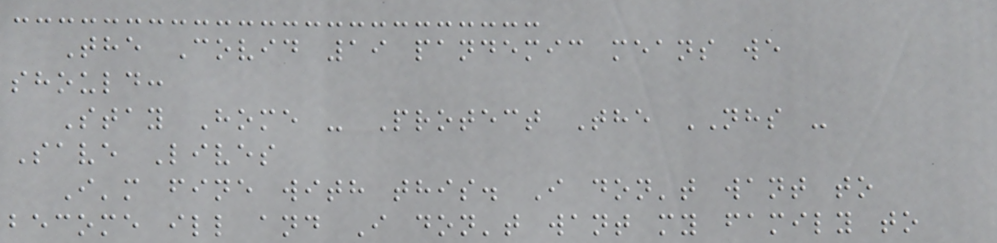The Covid 19 pandemic means we
should:
Stay Home - Protect The NHS -
Save Lives
I'm fine with this. I don't want to
become ill and I don't want my family to
